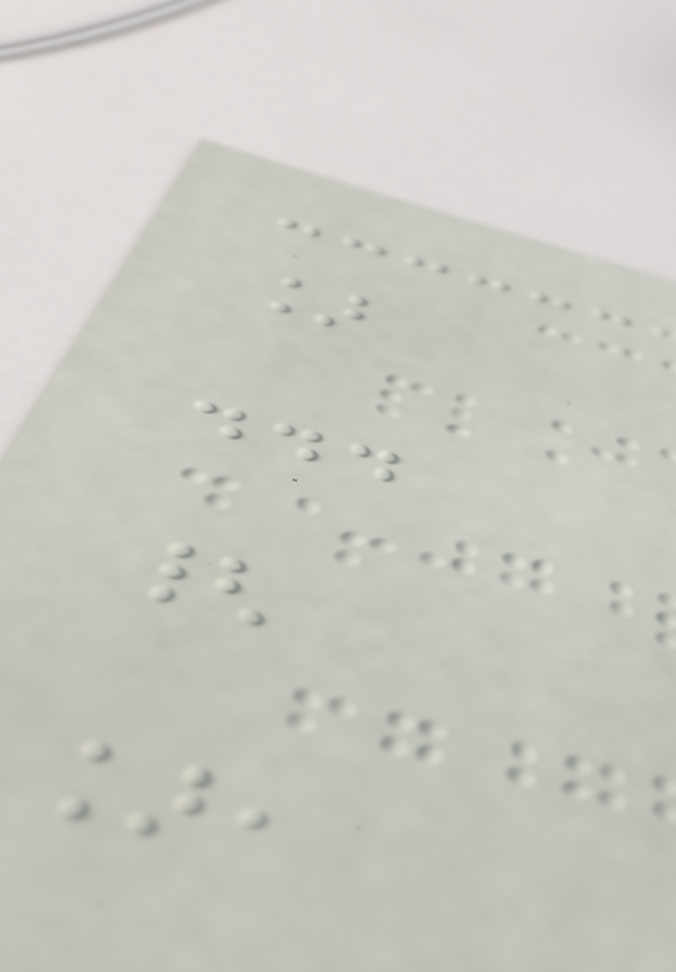]
...
{
],
